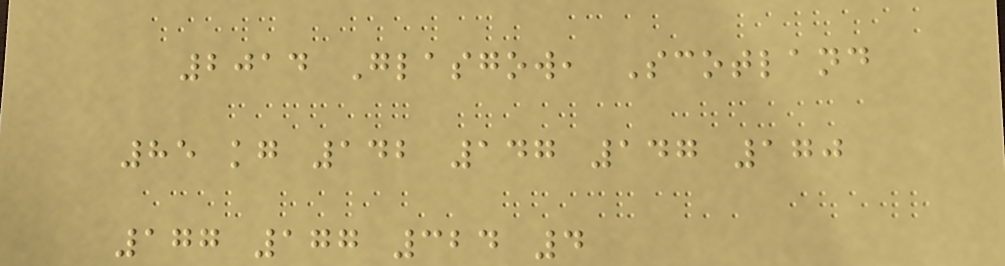2014 Glasgow, Scotland
85 kg 142 147 147 170
177 177 324 4
